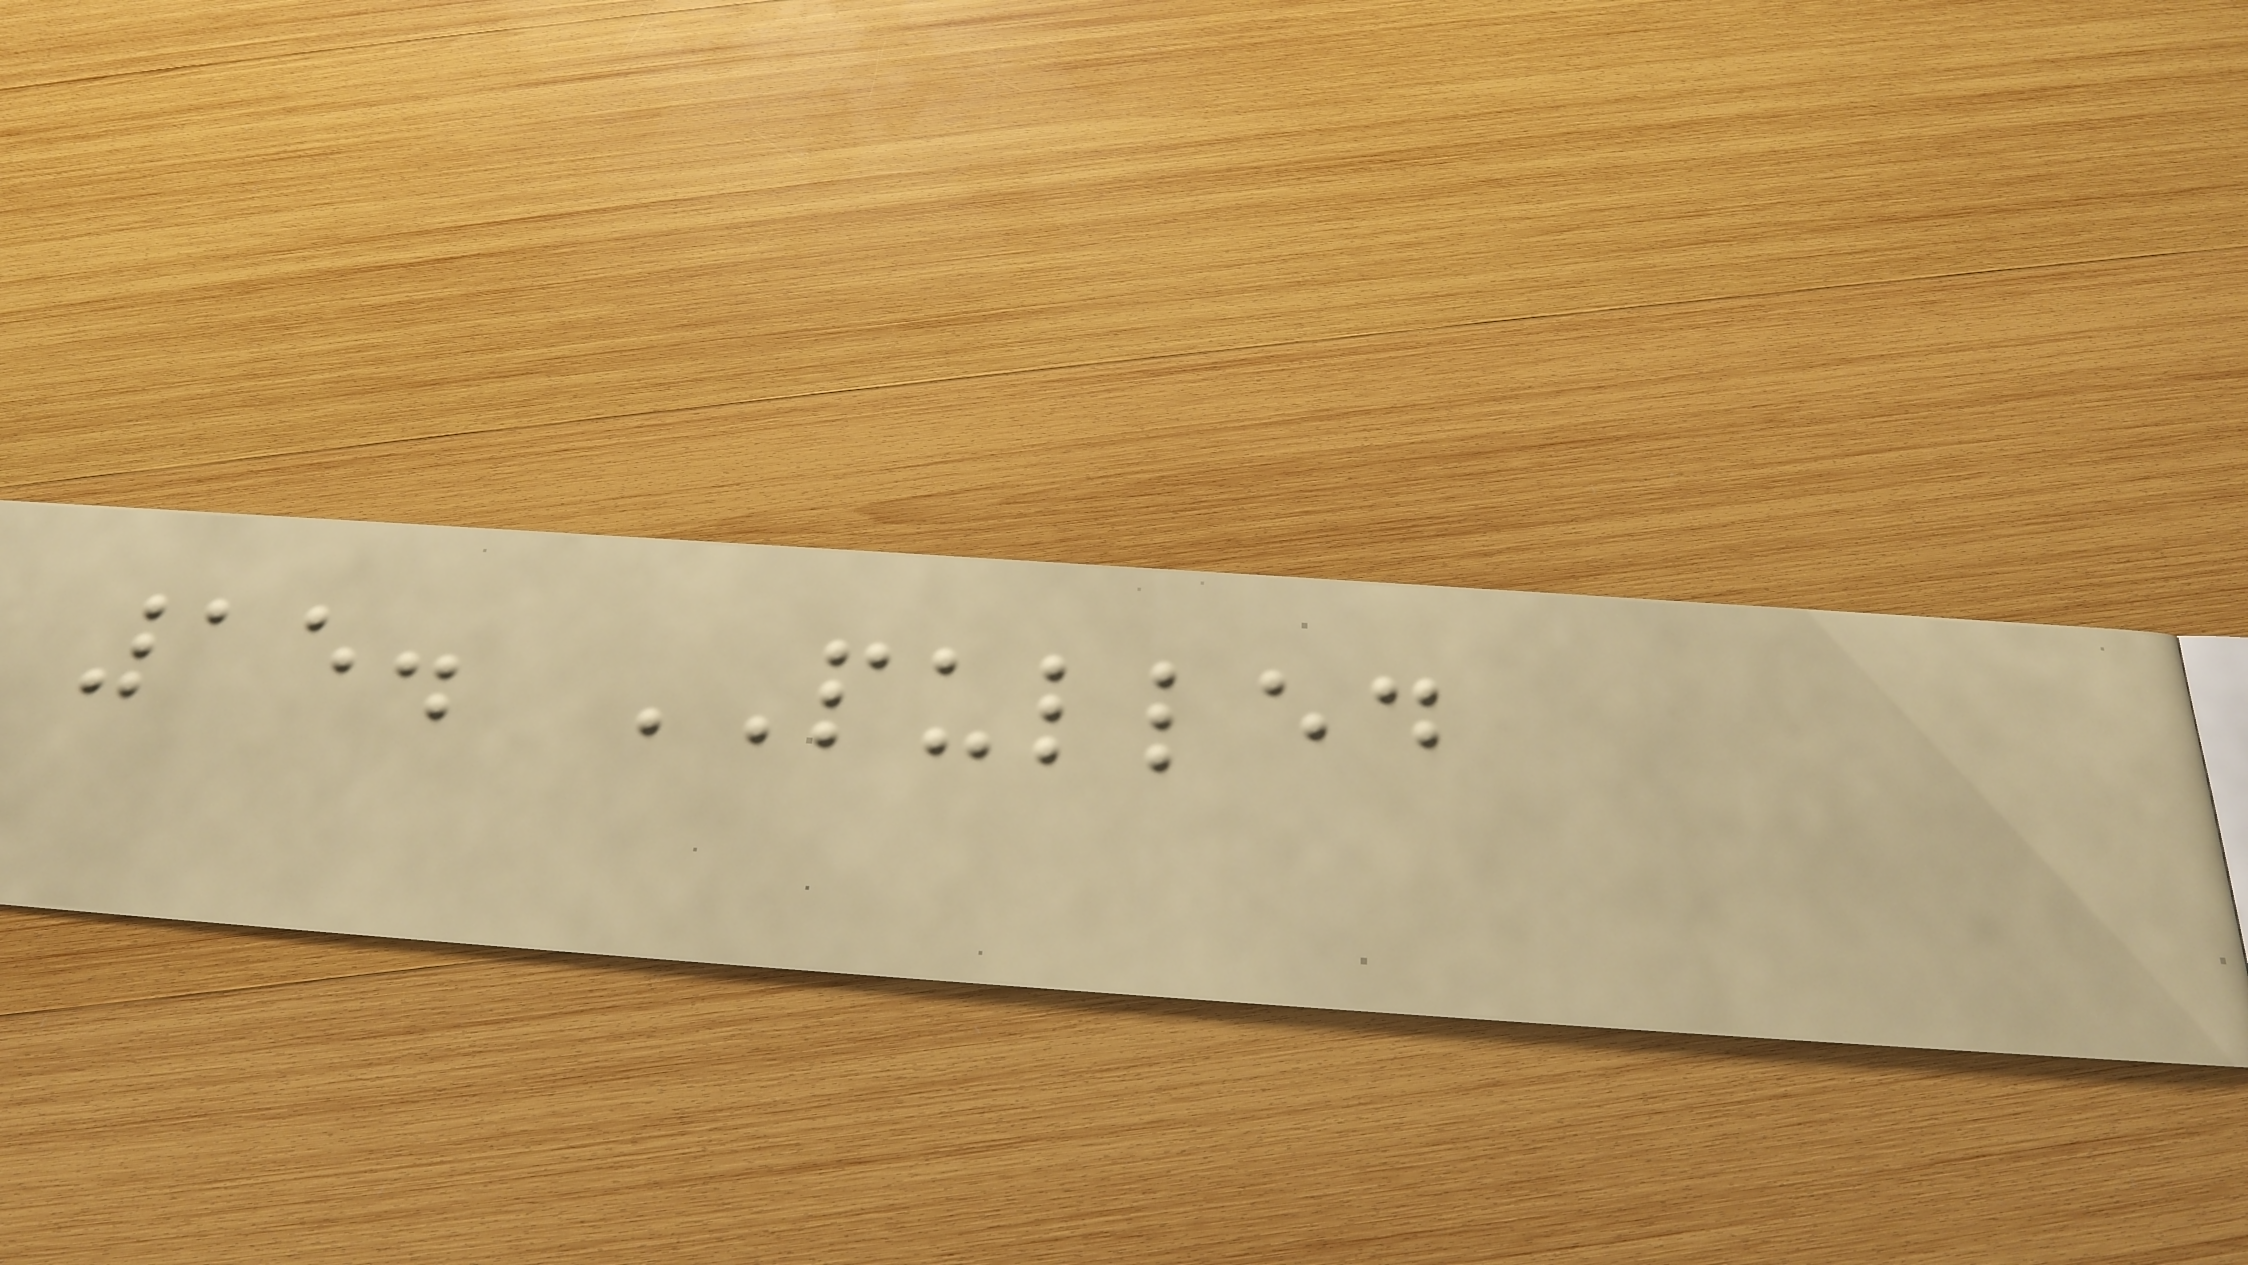15. PULLED
